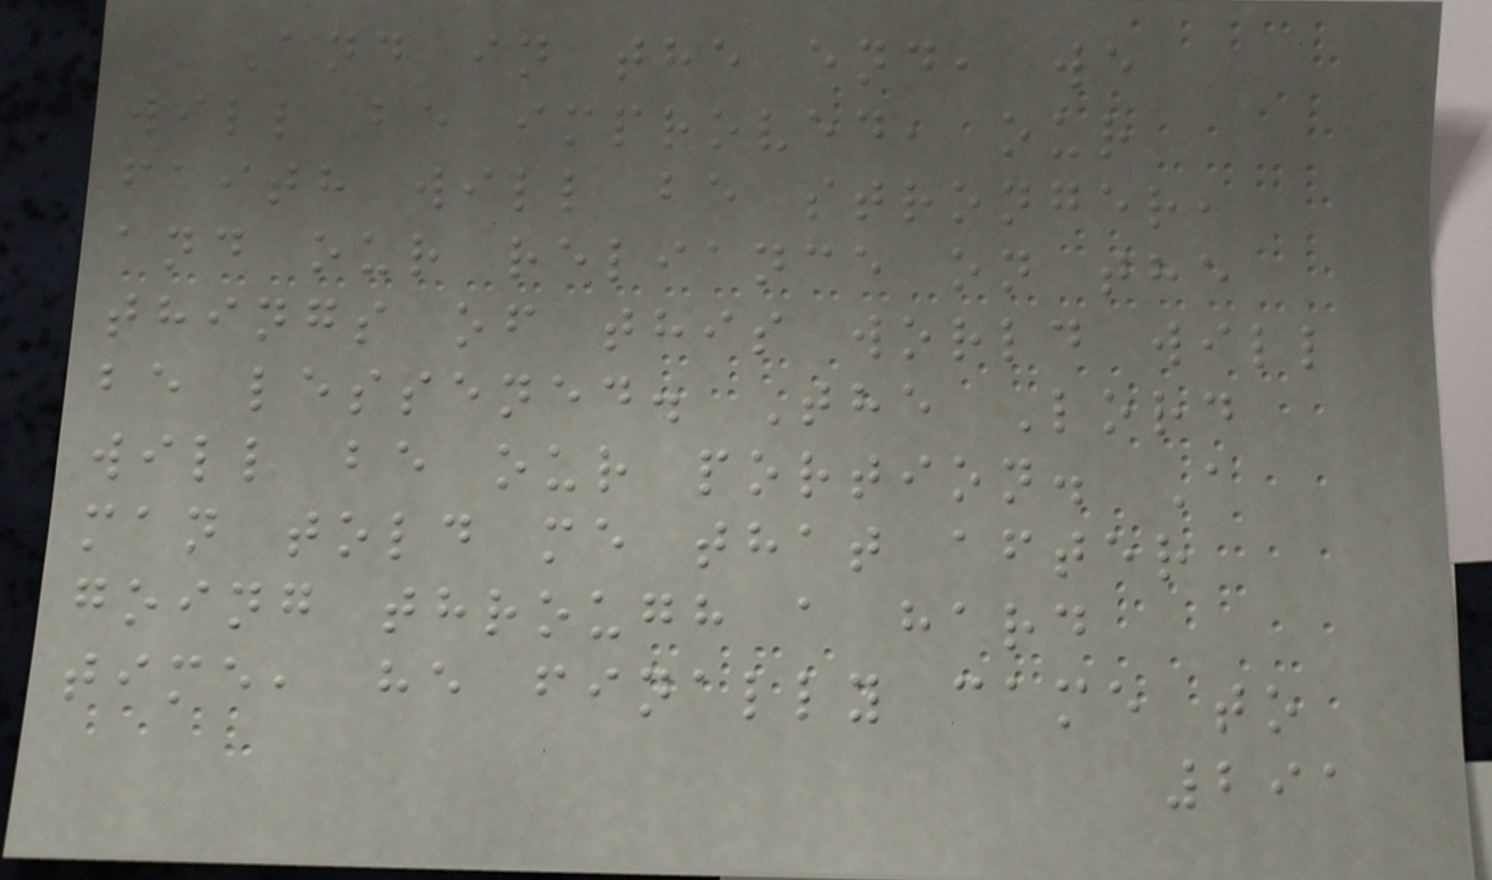And in the end, we
will be improved, our
faith will be stronger,
and our reliance on the
things of this world will
be lessened. The Lord
will be our portion. A
man told me that after
going through a hard
time, he finally came to
291
